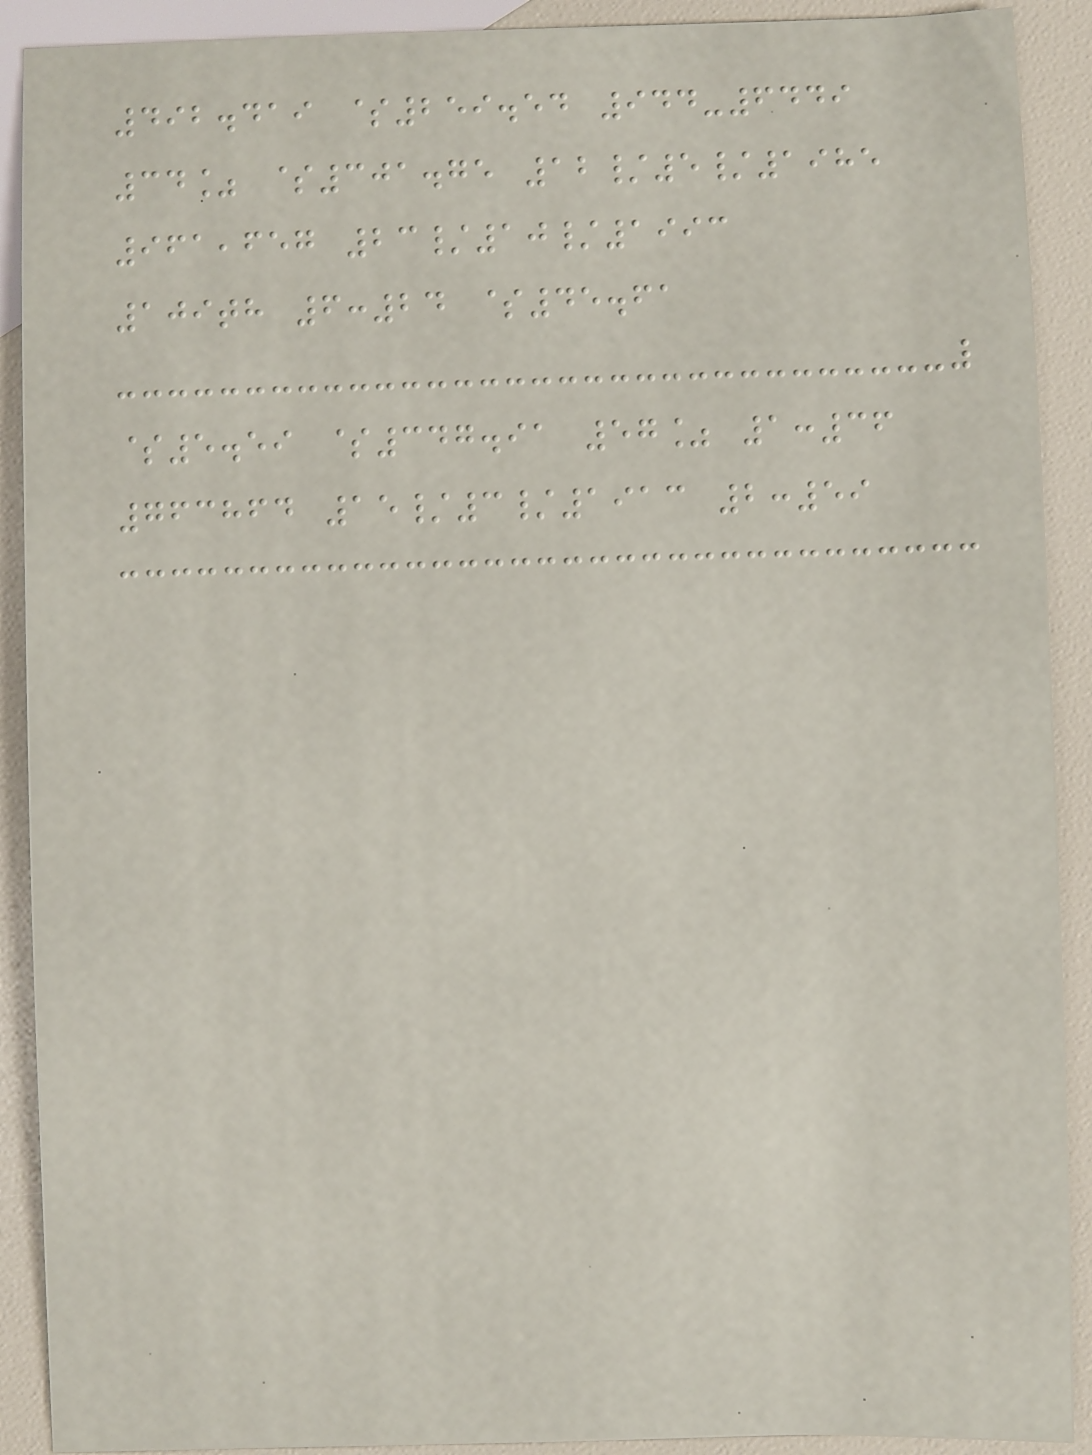492.419 $259.54 944-6449
34% $301.75 12/5/1985
961,657 23/10/1993
109th 6:24 $45.61
$5.59 $347.91 57% 1:36
763864 15/3/1913 2:59
